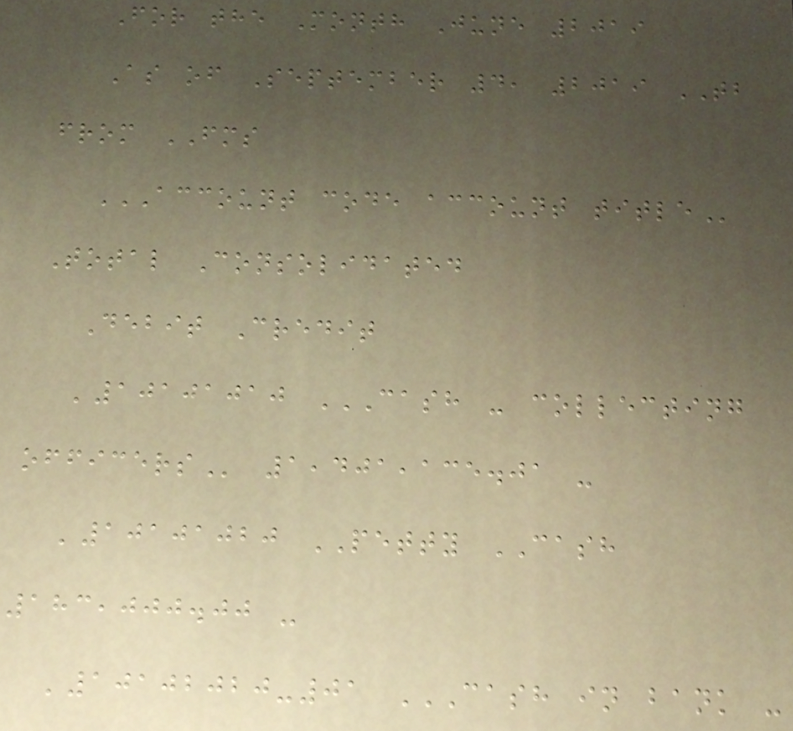For the Month June 2019
As of September 4, 2019 TB
from FMS
ACCOUNT CODE ACCOUNT TITLE
Total Consolidated
Debit Credit
'10101010 CASH - COLLECTING
OFFICERS 1,401,135.01 -
'10101020 PETTY CASH
183,000.00 -
'10102020-01 CASH IN BANK -
